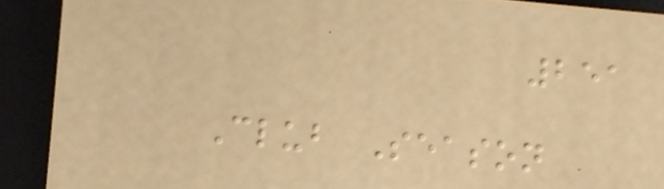251
Club Season
